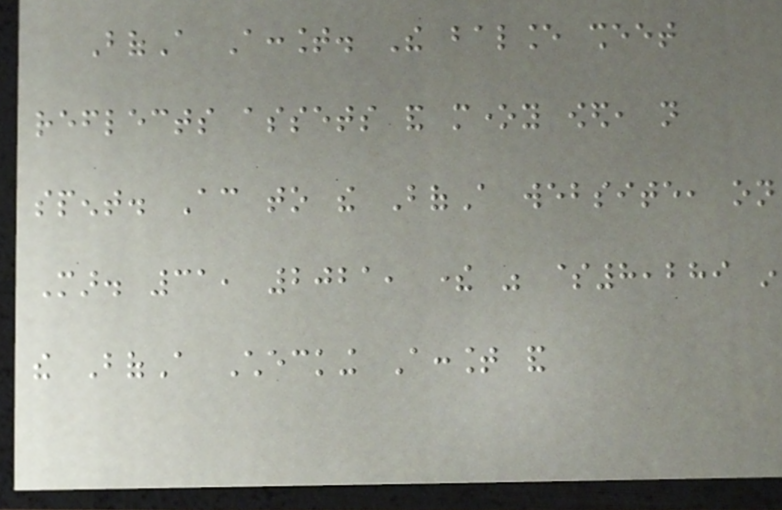BofA Account. The balance sheet
reflects assets and money owed, not
spent. According to the BofA website, on
Mar. 31, 2021, there was $8,289 in
the BofA Checking Account and
